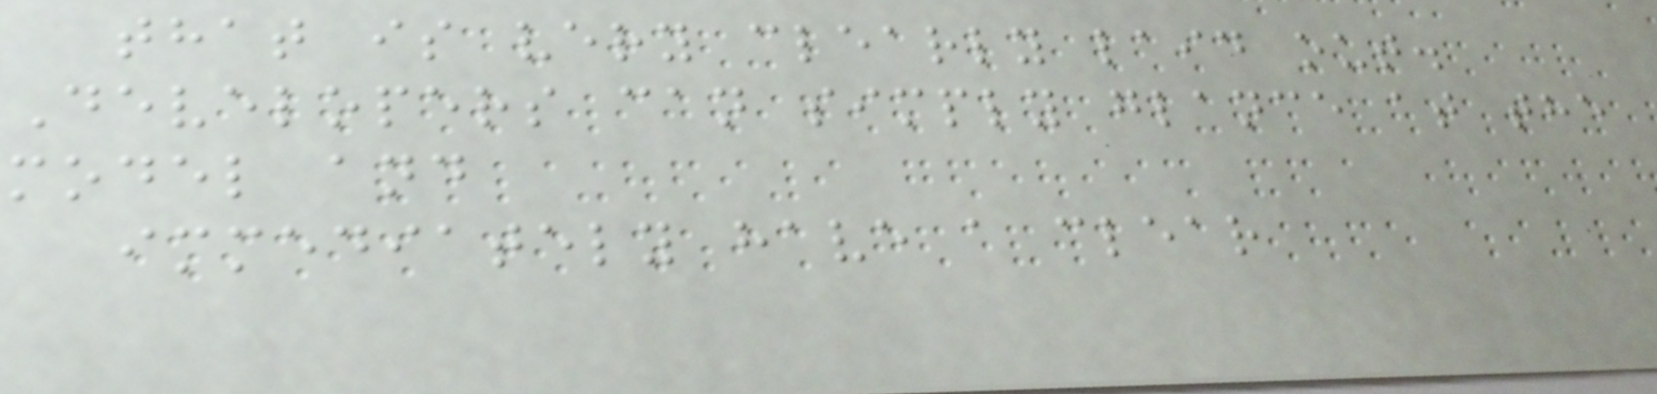that is very clearly laid out.
Developers can simply glance at the
model and
immediately have a clear
